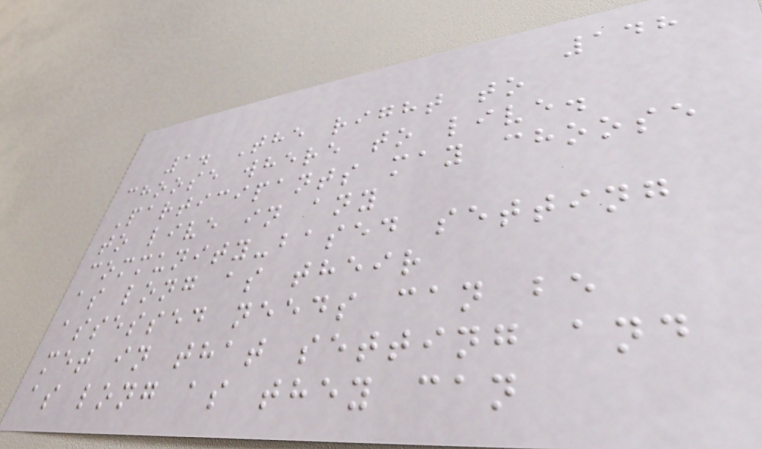148
1. The right to
choose where to live.
Participants may choose
to live in any
community-based setting
as long as their
assessed needs can be
met in that setting and
as long as they can
